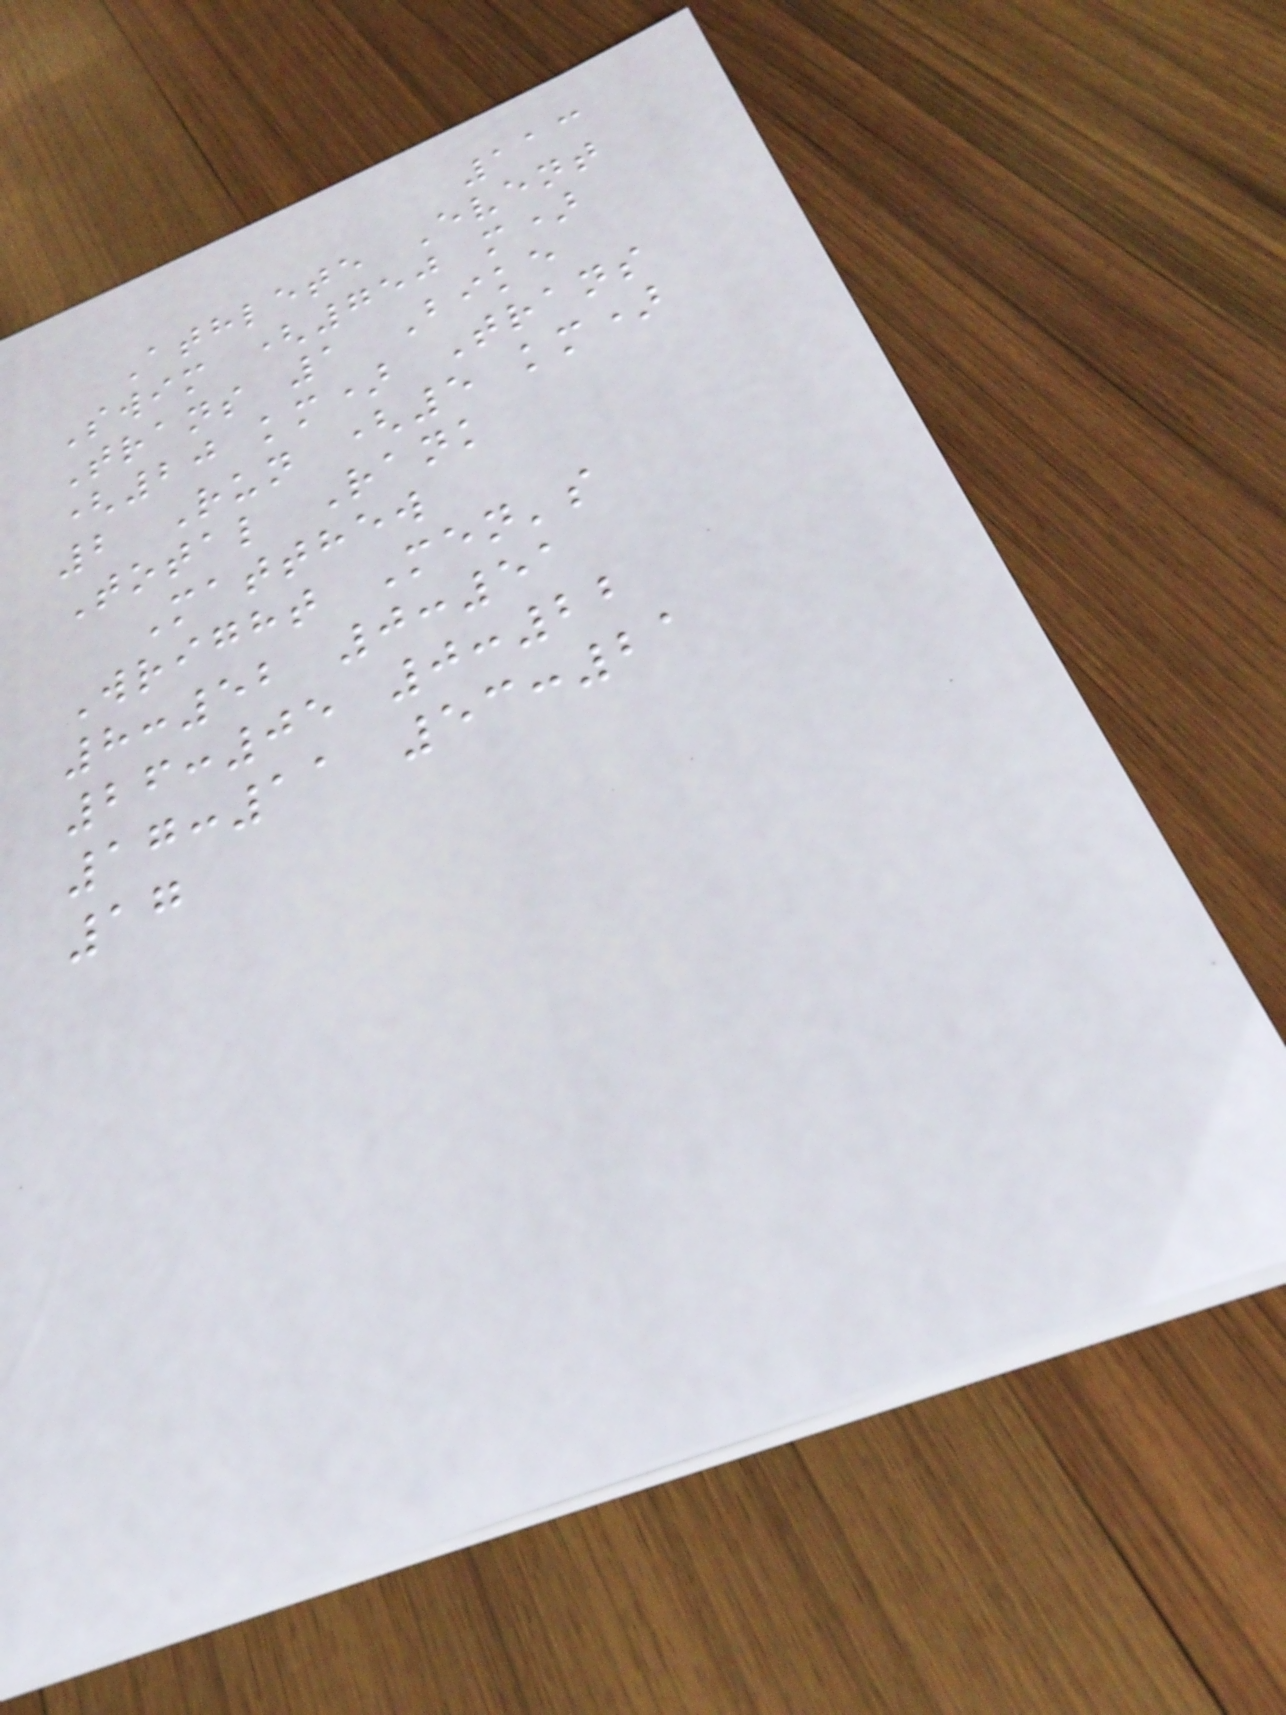113
Athlete Event
Swim (750 m)
Trans 1 Bike
(20 km) Trans
2 Run (5 km)
Total Rank
Matthew
Wright Men's
8:52 0:51
26:05 0:22
17:11 53:21
17
